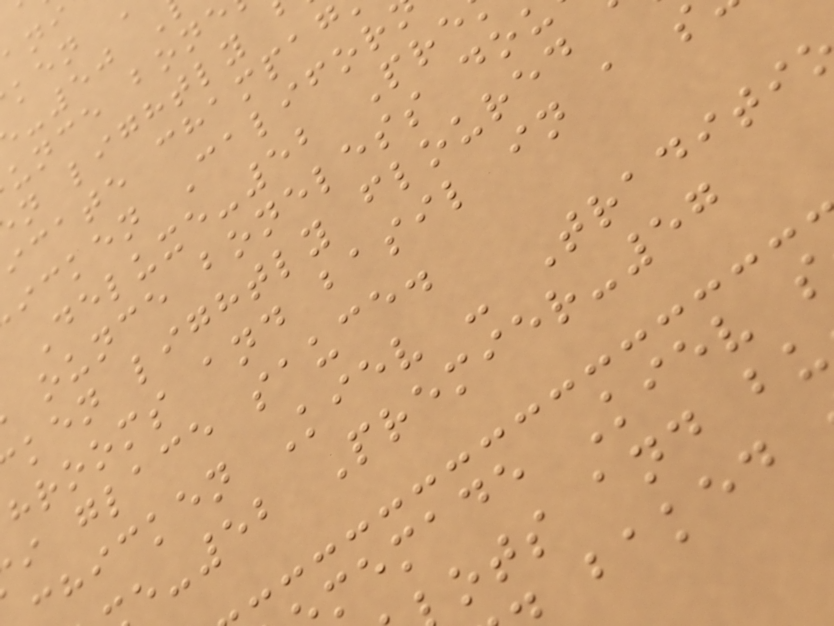icate champag
icken Califor
Deluxe-52 Pre
ounce boneless do
ken lightly floured
hrooms and basil in a s
i glace sauce.
hicken Kiev - Traditi
e-52 Premier-57
memade Kiev s
ots and bu
